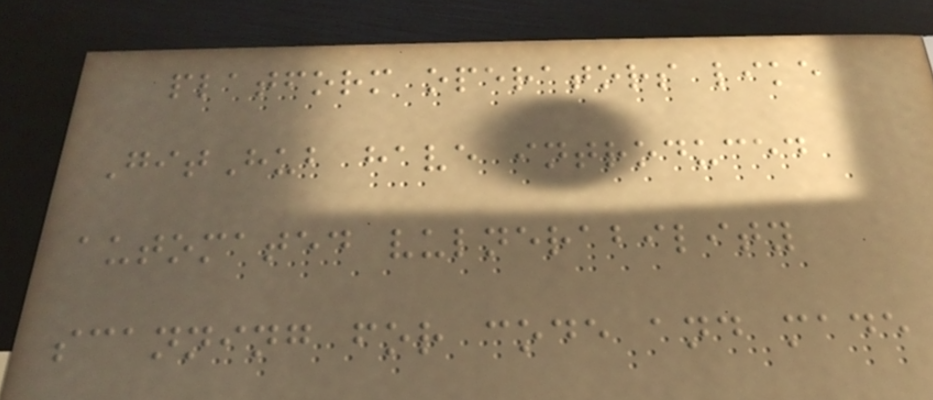platform operators like
GitHub have introduced
automated vulnerability
scanning for code and made
